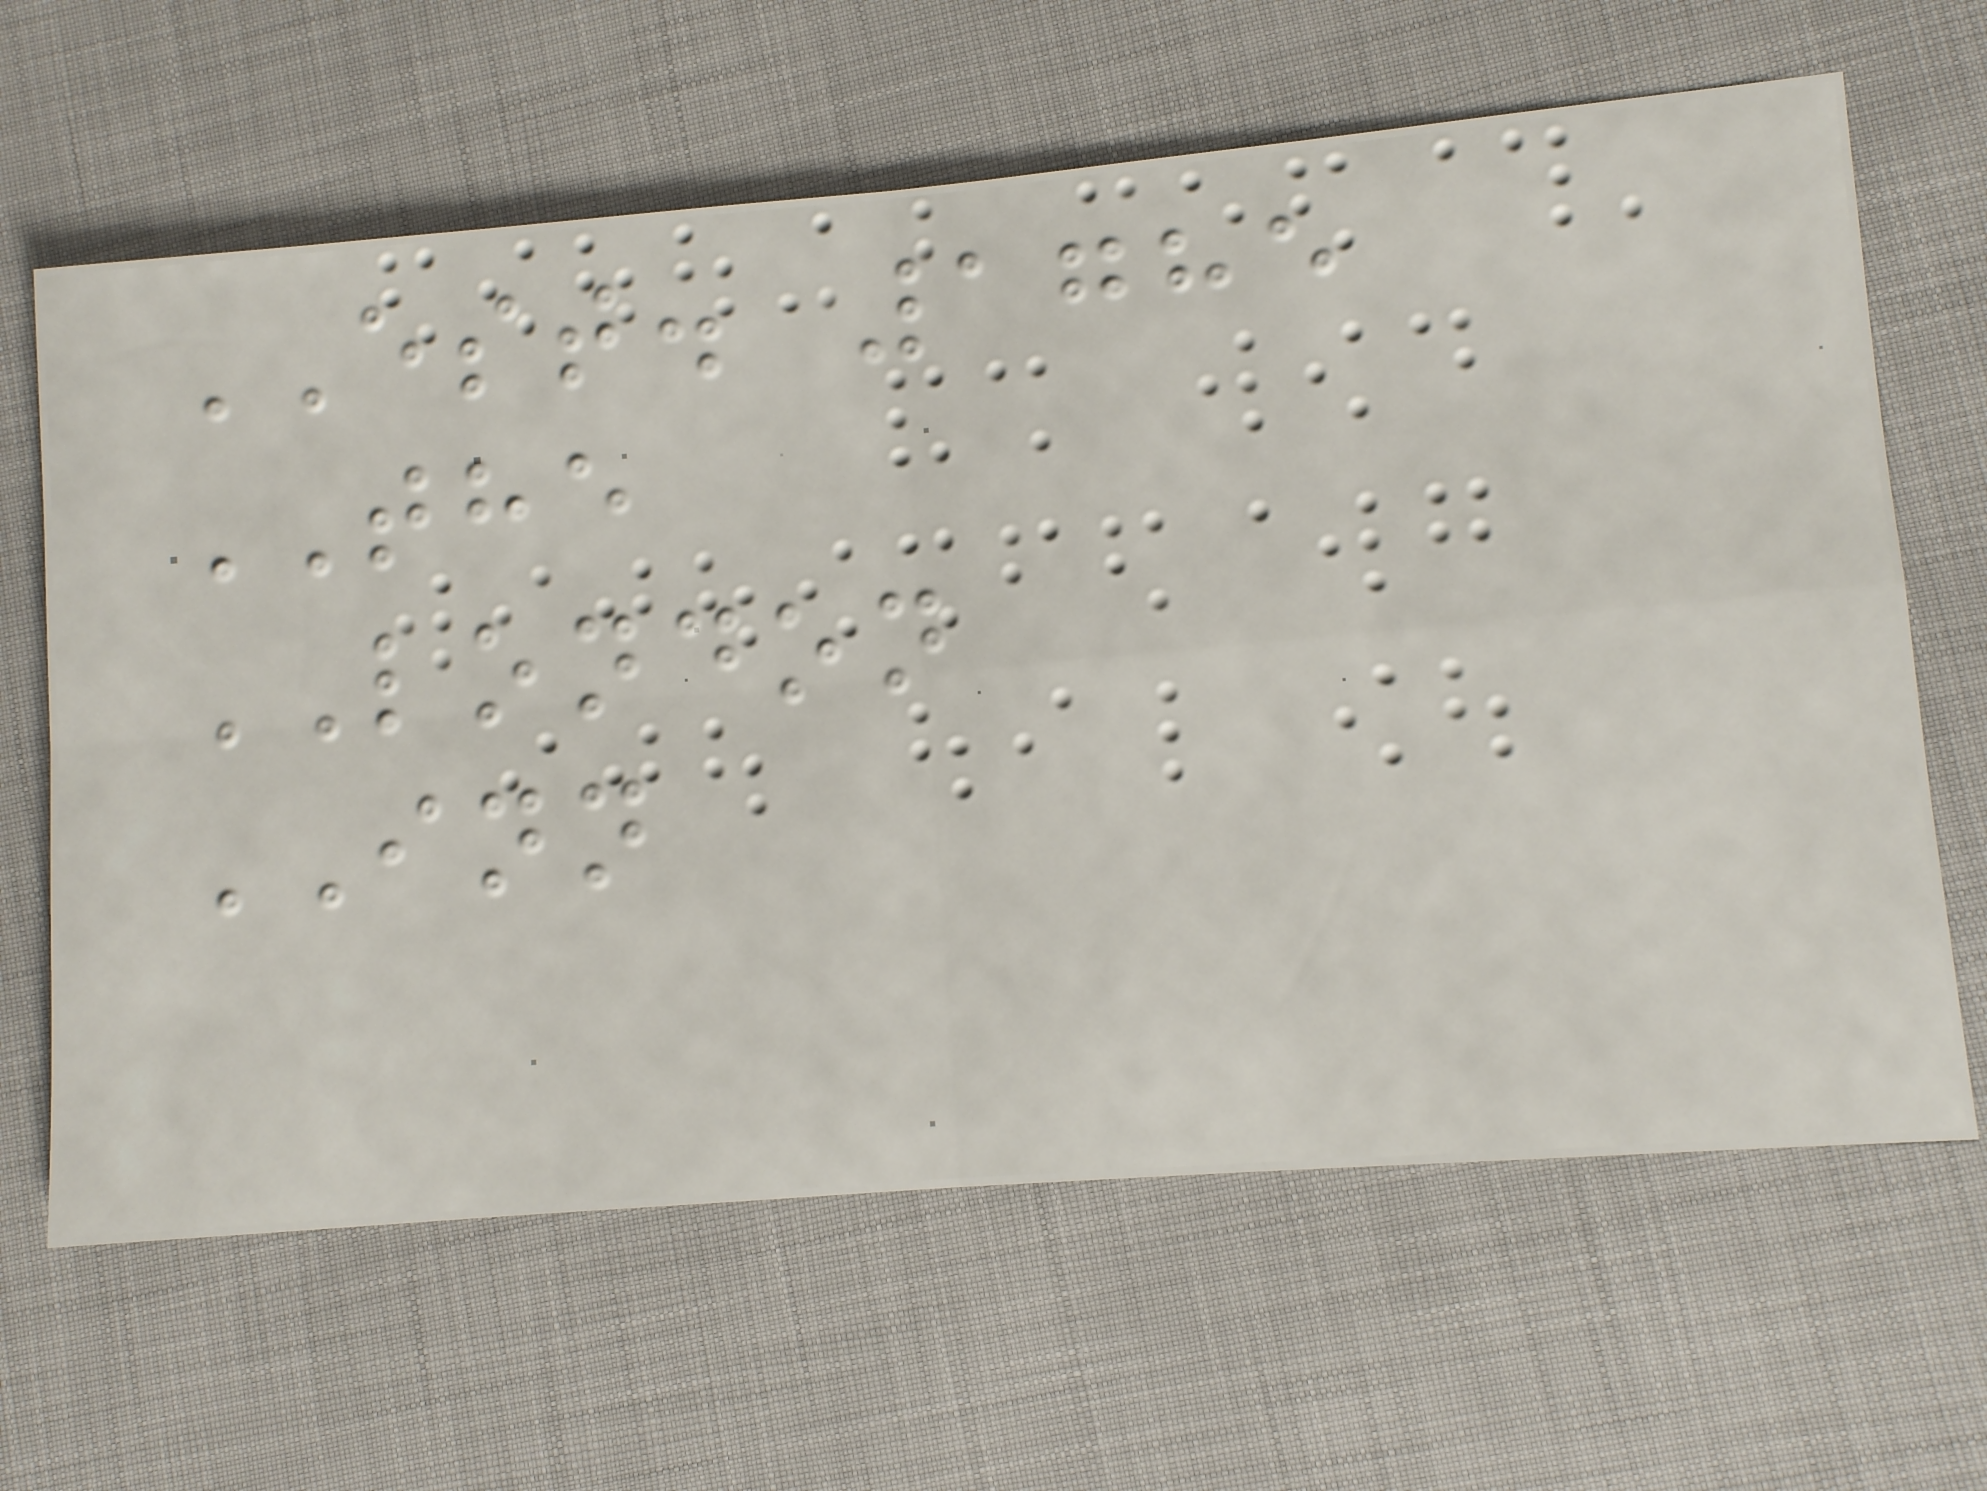EST. 1785
THE
LONDON
INN
